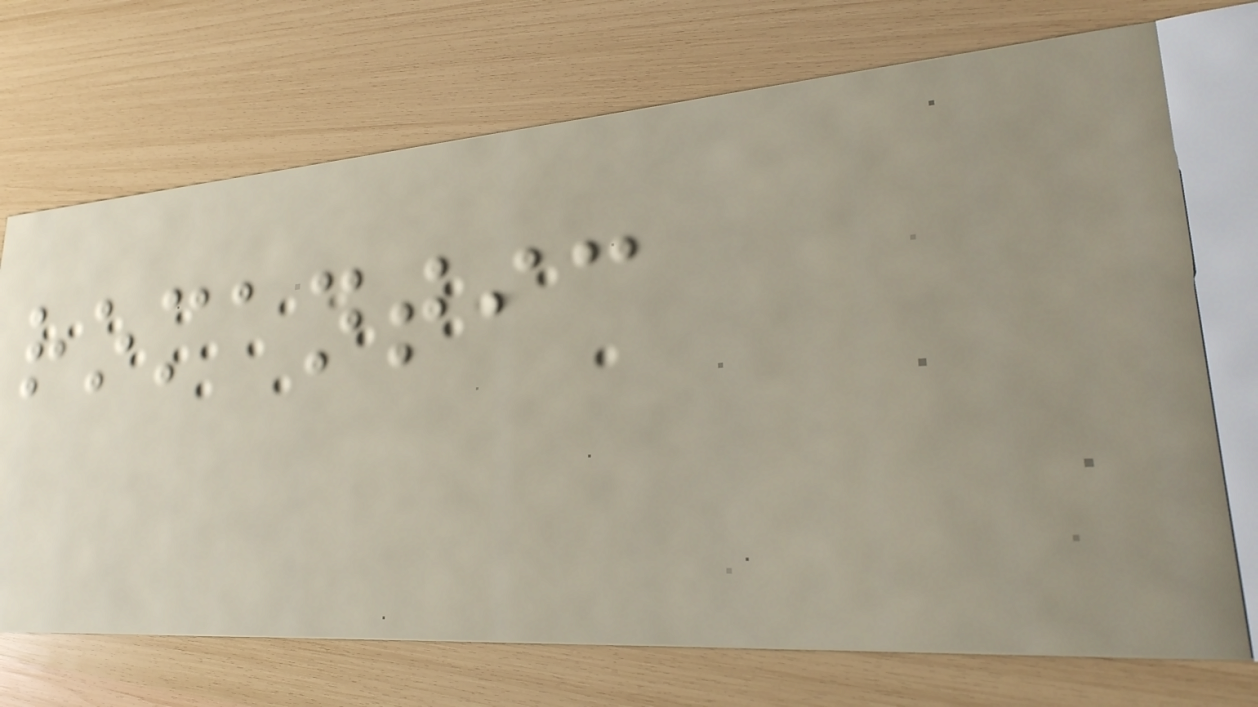romantic
